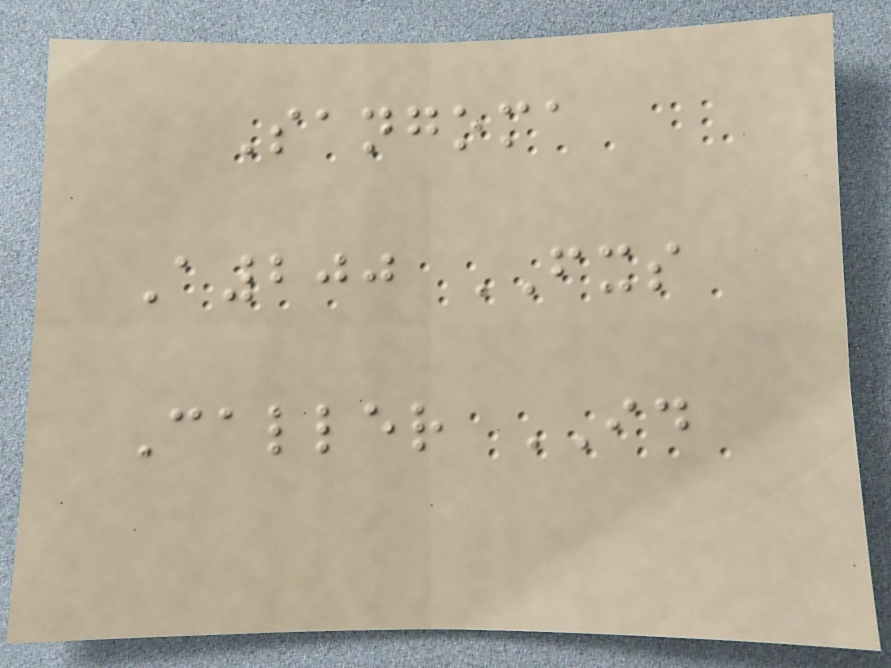Sangoma
A200 FXS
Caller ID
